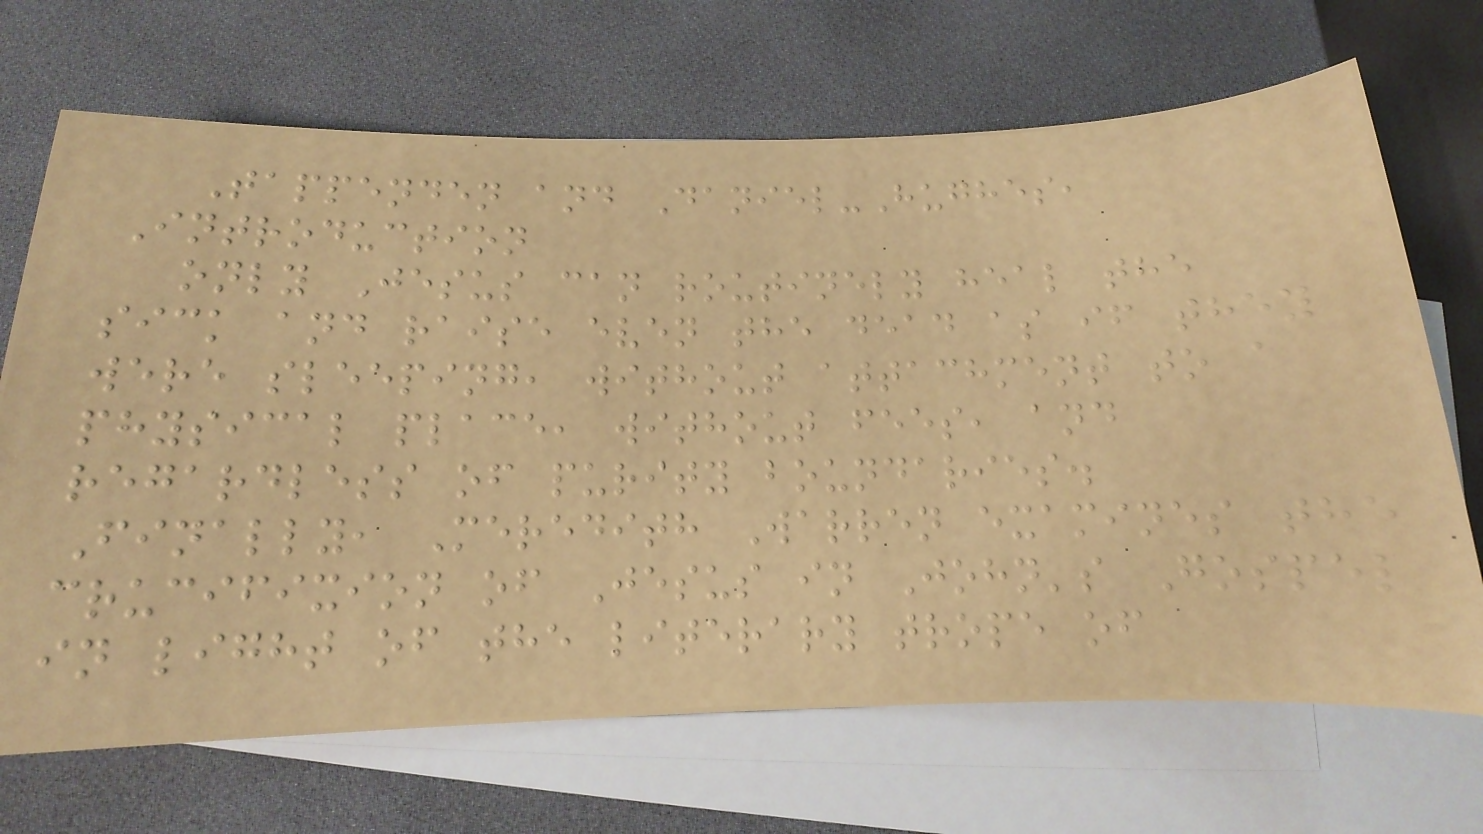Tappenden and Daniel-Hughes,
Introduction
only Jesus can routinely heal the
sick and raise even the dead as if they
were sleeping, without attachment to a
physical place, without fees, and
regardless of purity boundaries.
Finally, Meredith Warren examines the
crucifixion of Jesus in John's Gospel
in light of the literary trope of
